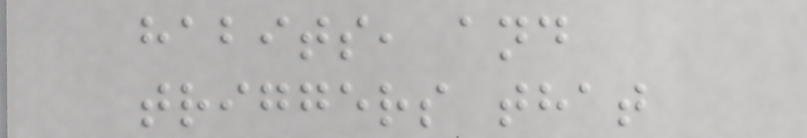habits, and
triggers that
